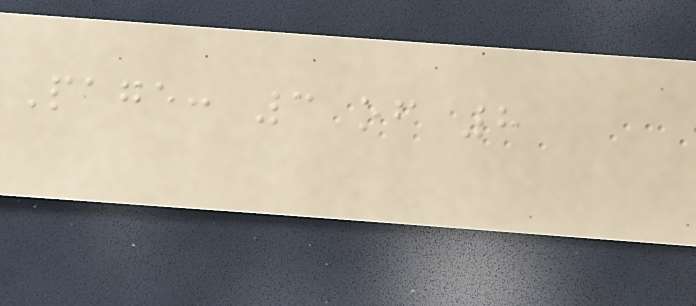Page: 3 of 8
